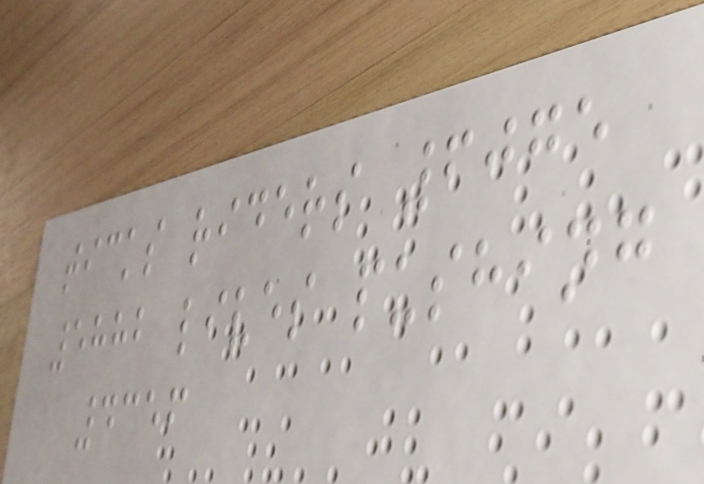ticks riders 6075
5882 lives pushing
4356
